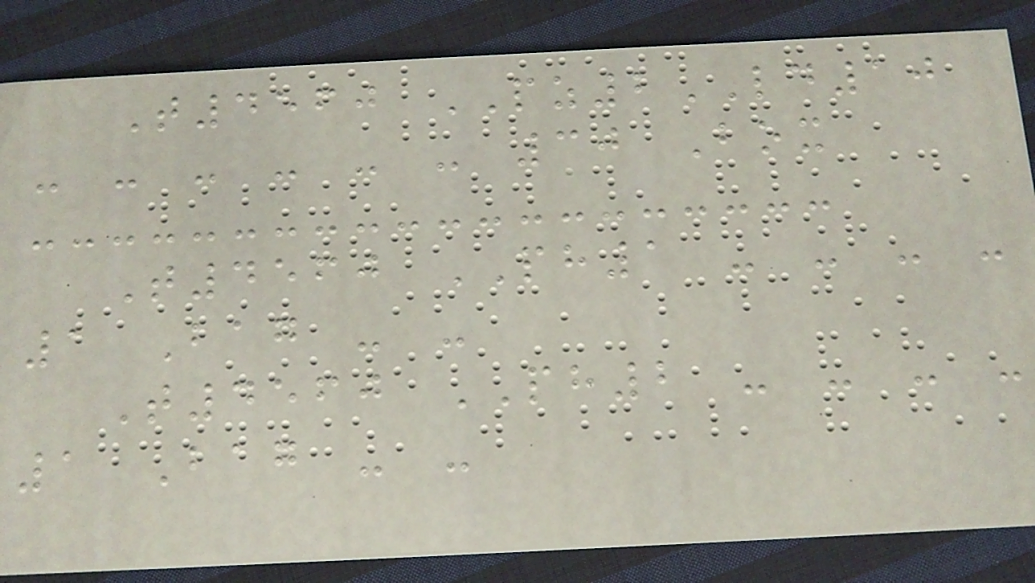T4560 PZ2LD10
- - - - - - 30 Box
T4560 PH1 - - - -
1 Bag - -
T4560 PH2 - - - -
1 Bag - -
